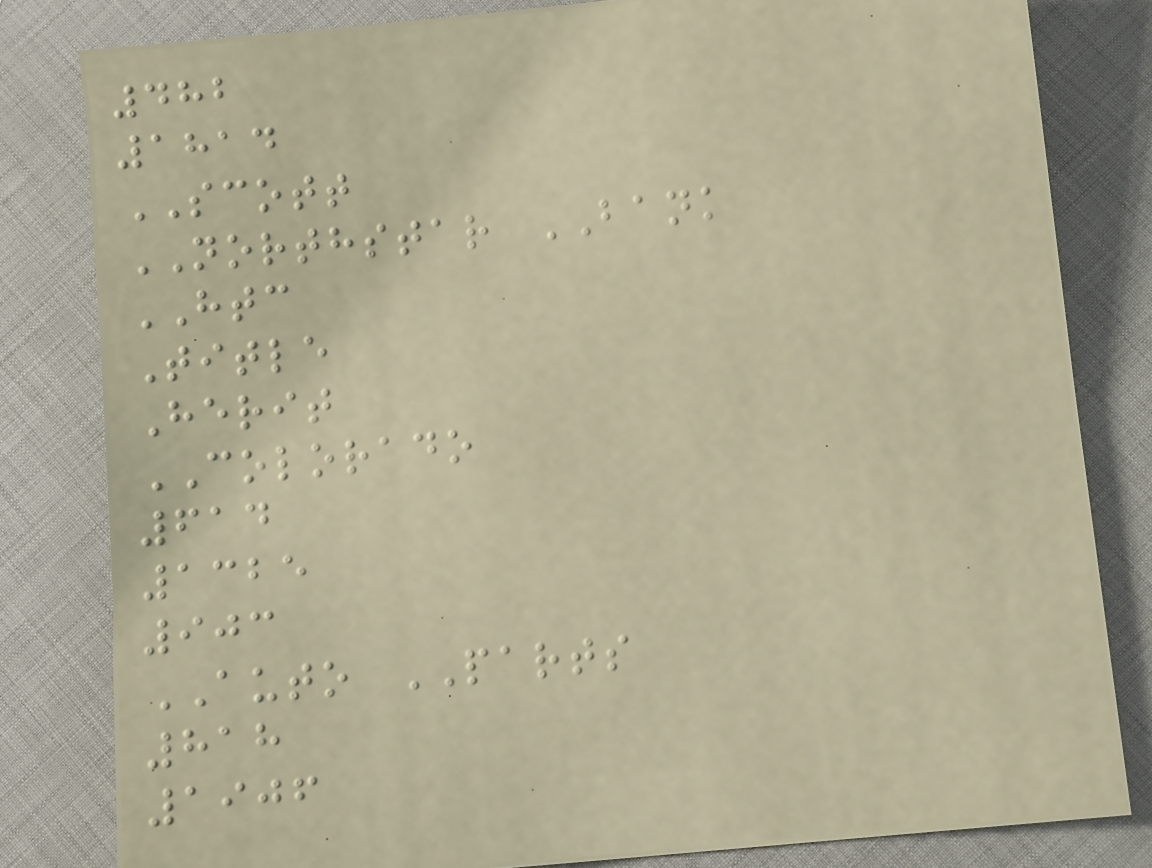482
1814
SCOTT
NORTHSTAR BANK
HTC
Title
Herit
COLORADO
614
1325
903
AUTO PARTS
818
1906
